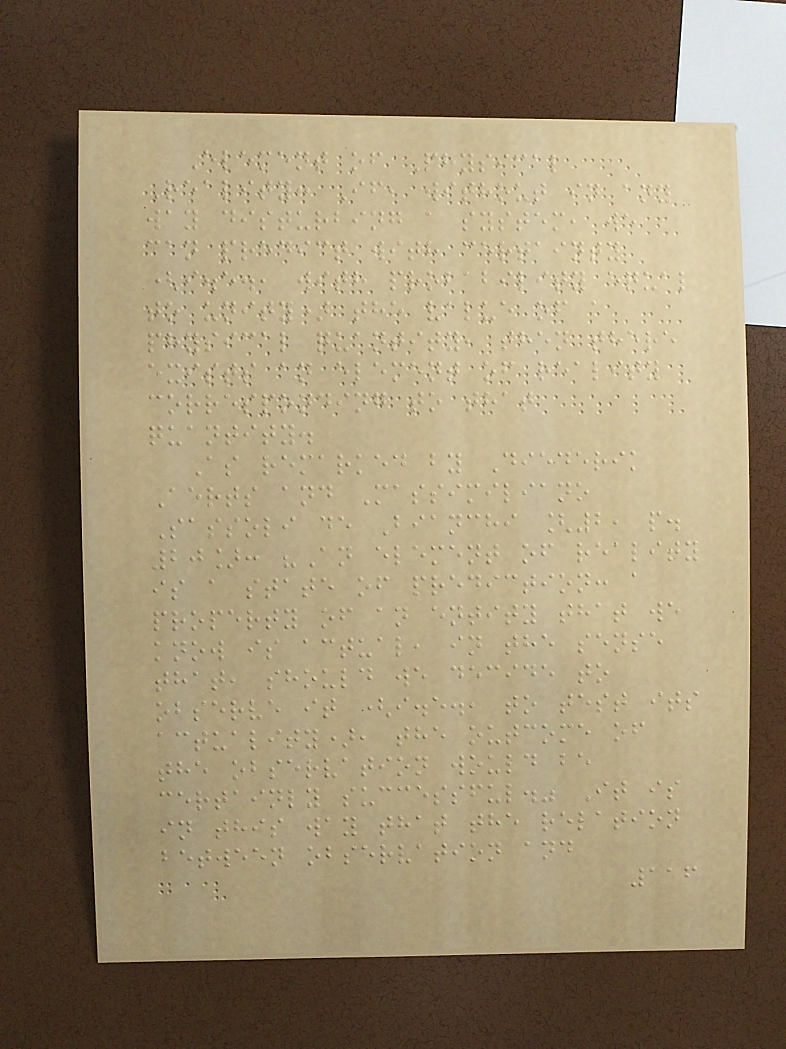Element of Physical
Reality: If, without in any
way disturbing a system, we
can predict with certainty
(i.e., with probability equal
to unity) the value of a
physical quantity, then there
exists an element of reality
corresponding to that
quantity.
As remarked by Diederik
Aerts and Massimiliano
Sassoli de Bianchi [2, p.
20]: "An element of reality
is a state of prediction: a
property of an entity that we
know is actual, in the sense
that, should we decide to
observe it (i.e., to test its
actuality), the outcome of
the observation would be
certainly successful." It is
in this way that the relation
between observation and
116
